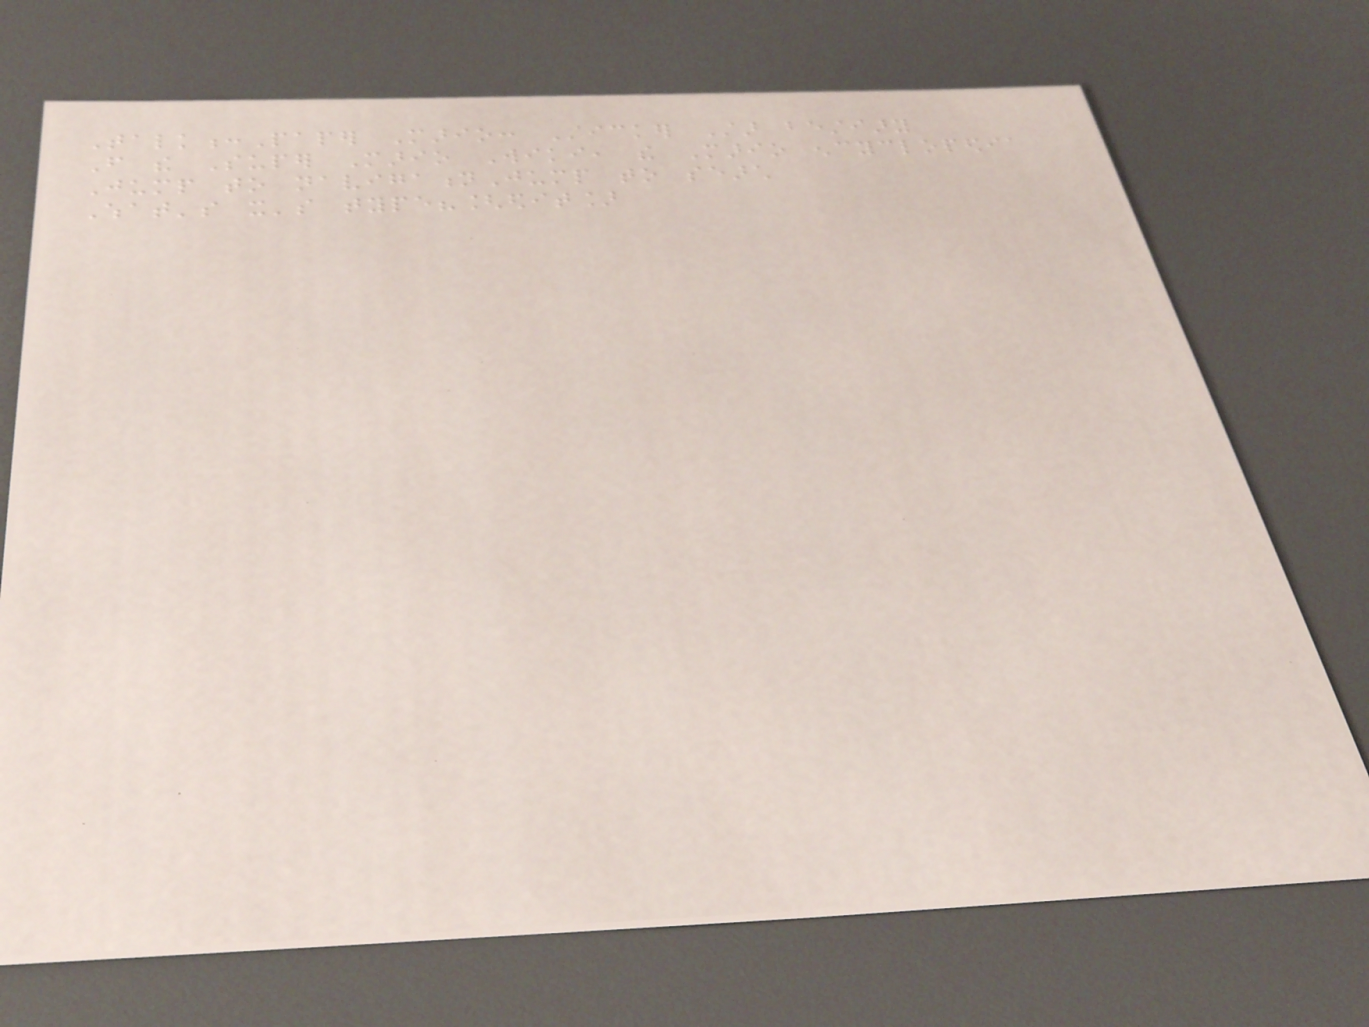Talk:Paper Mario: Sticker Star bestiary
From the Super Mario Wiki, the Mario encyclopedia
Jump to navigationJump to search
What's it's type?[edit]
